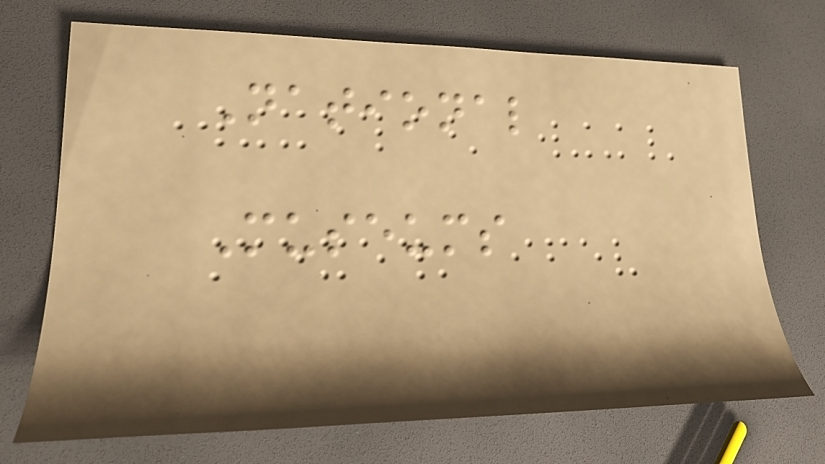National
Museums
